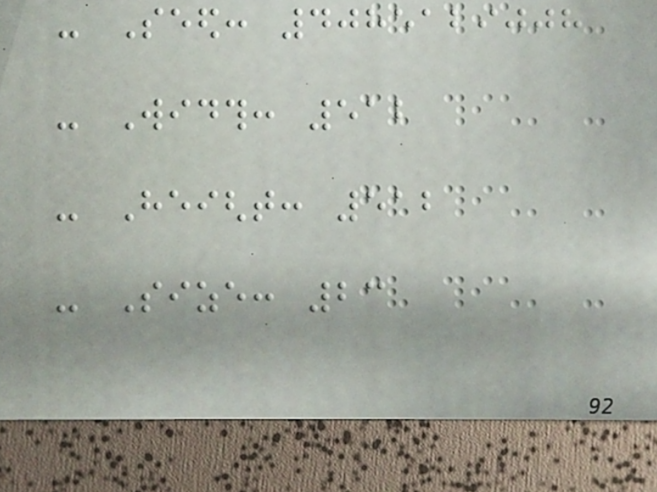- Seed: 4085129008
- Width: 512
- Height: 512
- Size: 23
